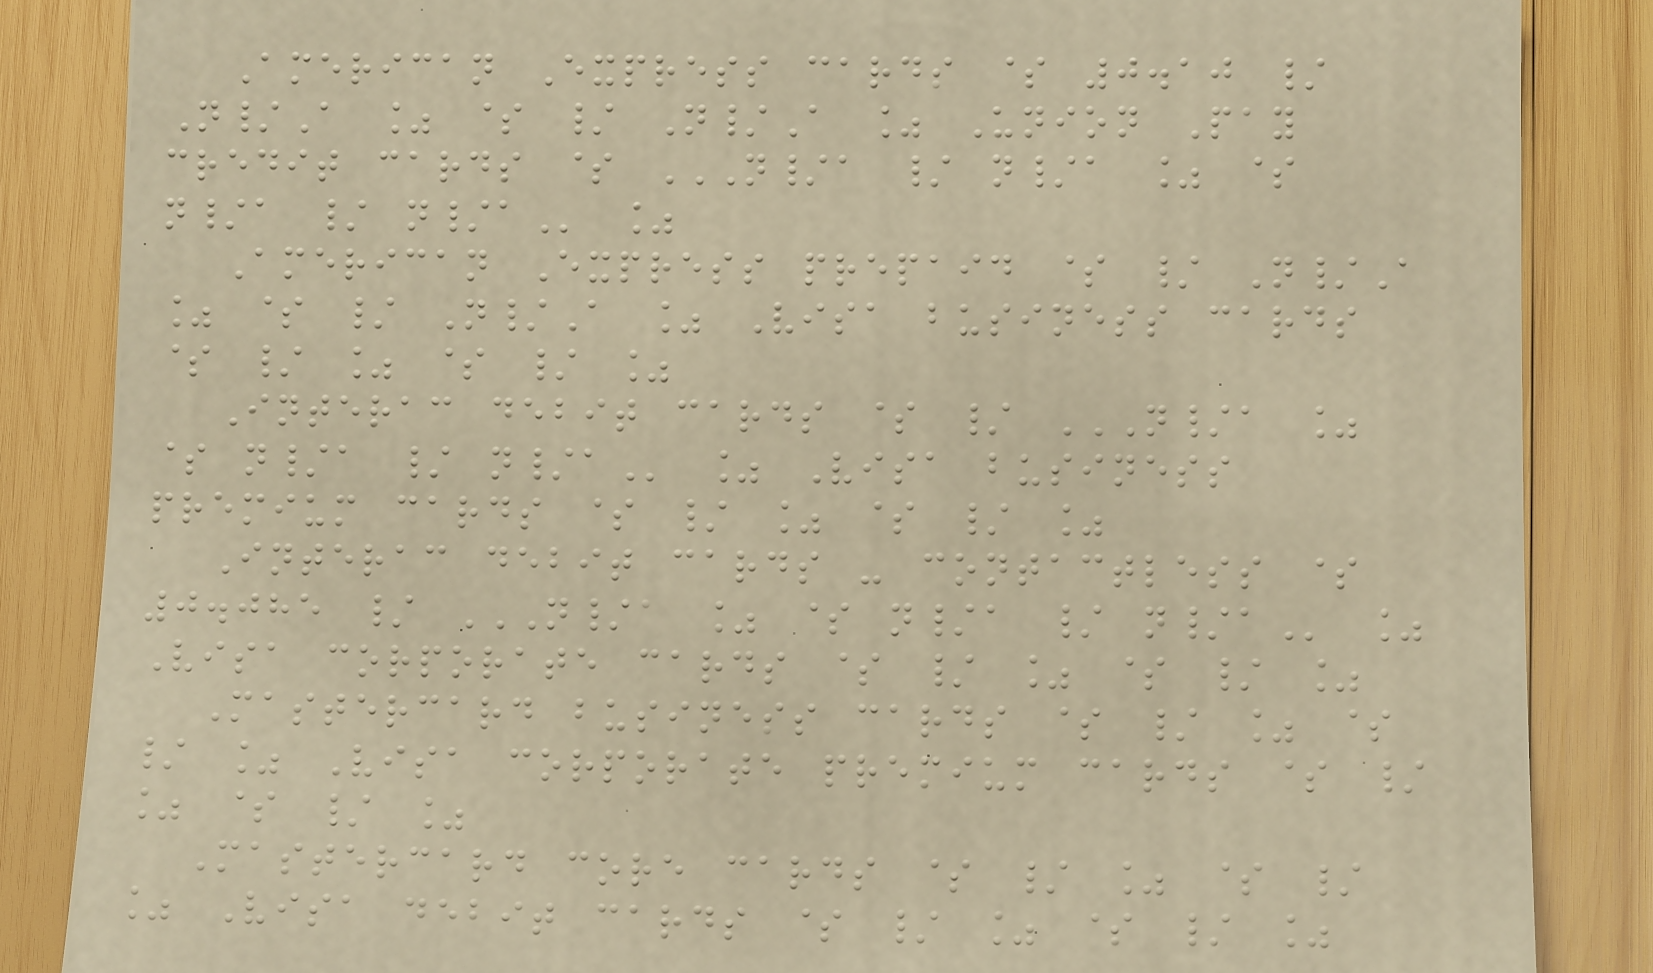American Express cards $ 0.10 /
N/A % $ / N/A % Union Pay
credit cards $ N/A / N/A % $
N/A / N/A %
American Express prepaid $ / N/A
% $ / N/A % Visa business cards
$ / % $ / %
Interac debit cards $ / N/A %
$ N/A / N/A % Visa business
premium cards $ / % $ / %
Interac debit cards - contactless $
0.085 / N/A % $ N/A / N/A %
Visa corporate cards $ / % $ / %
Mastercard business cards $ / % $
/ % Visa corporate premium cards $ /
% $ / %
Mastercard core cards $ / % $ /
% Visa debit cards $ / % $ / %
